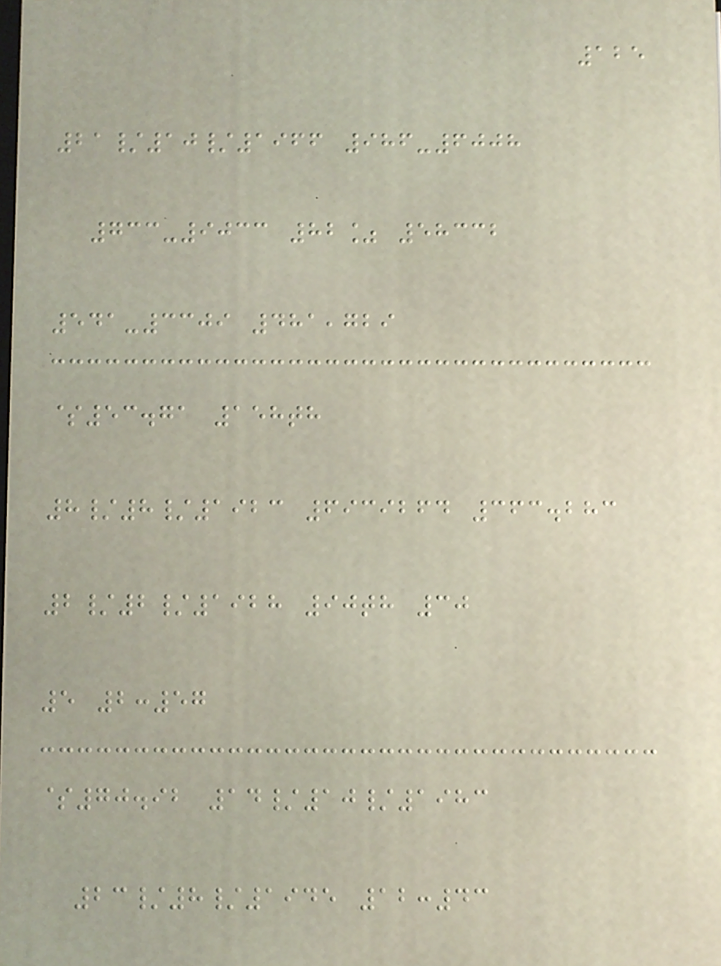125
21/10/1966 986-6008
733-9033 82% 58332
541-3309 481,729
$53.71 158th
8/8/1923 6939264 363.283
2/2/1928 90th 30
5 2:57
$70.92 14/10/1983
23/8/1945 12:43
